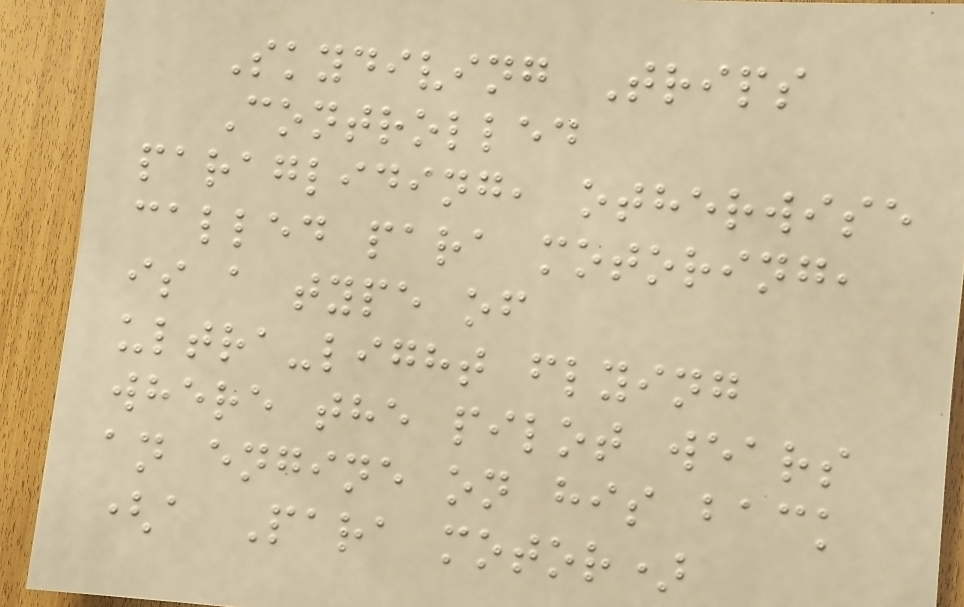Skydiving Trips
Controlled
paragliding, otherwise
called para motoring,
is a type of
ultra-light flying
where the pilot wears
an engine on his back
(a Para motor)
